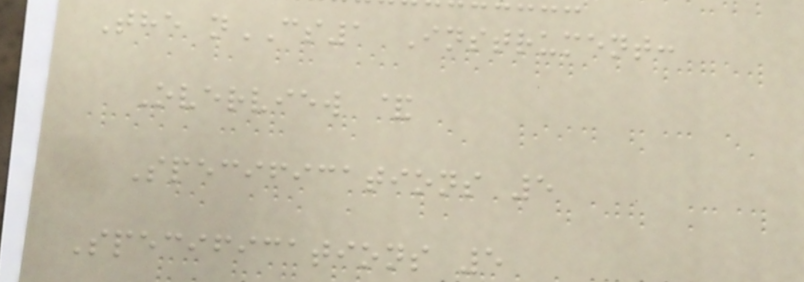The nCS1 Instrument:
Overview &
Specifications 5
Specifications 5
